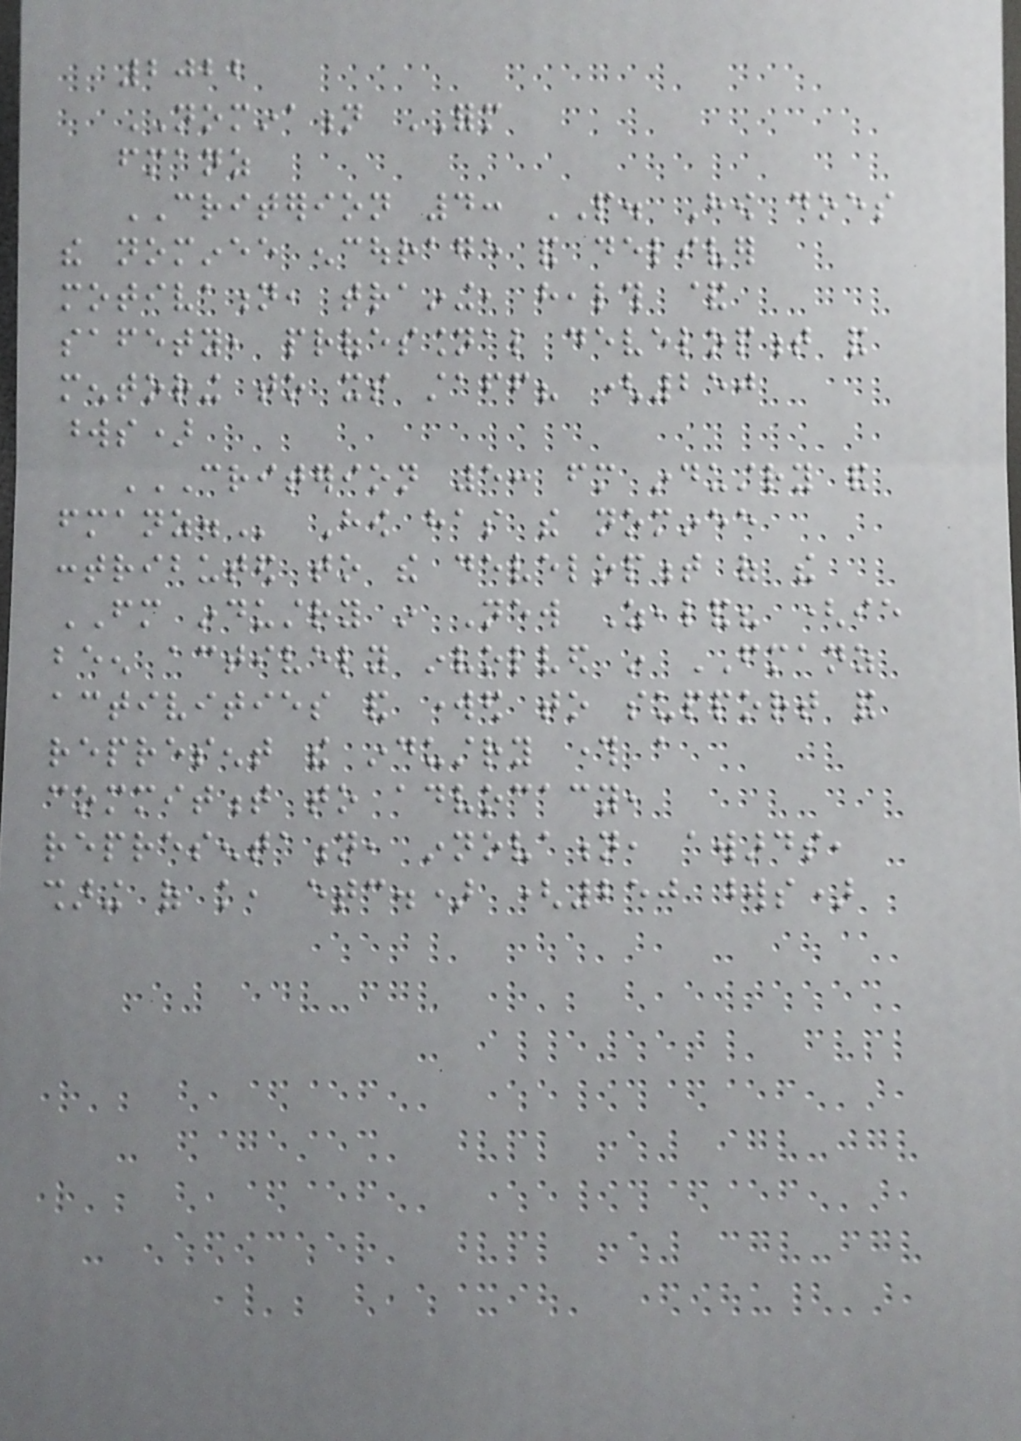2022
NOMINATION FORM
fmanz
CRITERION 4: PEOPLE. How does
the nominee encourage and deliver
motivation, training, health &
safety, professional development and
mentoring to its staff? (250
words)
CRITERION 5: FM INDUSTRY AND
FMANZ. How has the nominee
contributed to the development of the
FM industry in New Zealand? (ie
been actively involved in FMANZ
activities and worked to support and
represent the industry through a
commitment to advocacy,
representation, innovation, awards,
sharing of knowledge, etc.) (250 words)
